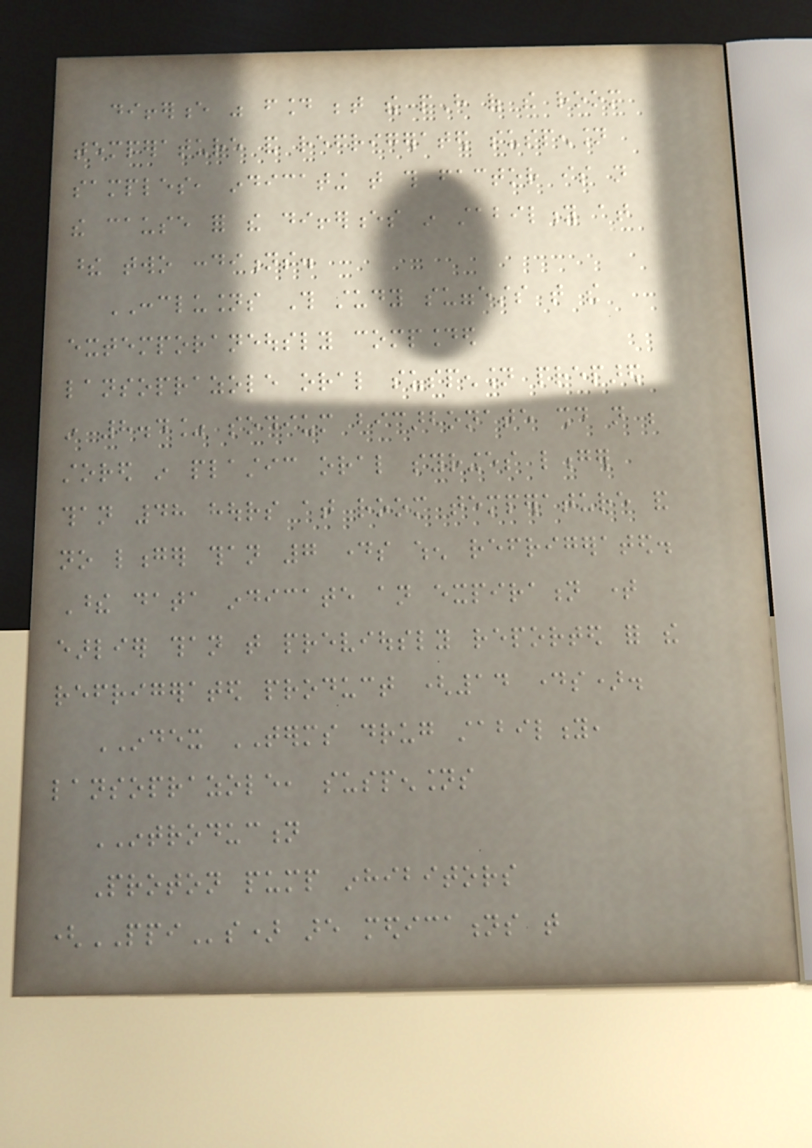difference was found between the pH of the room
temperature and refrigerated suspension
samples, indicating that this factor is not
the cause for the differences in stability at
these two conditions.
CONCLUSIONS This study suggests that the
extemporaneously compounded
lansoprazole oral suspension prepared
in 8.4% sodium bicarbonate should not be
stored in plastic oral syringes longer
than 48 hours at room temperature and
no longer than 7 days when refrigerated.
These data indicate an expiration time
earlier than that previously reported for the
refrigerated product (14 days).
INDEX TERMS drug stability,
lansoprazole, suspensions
INTRODUCTION
Proton pump inhibitors
(PPIs) are medications that
